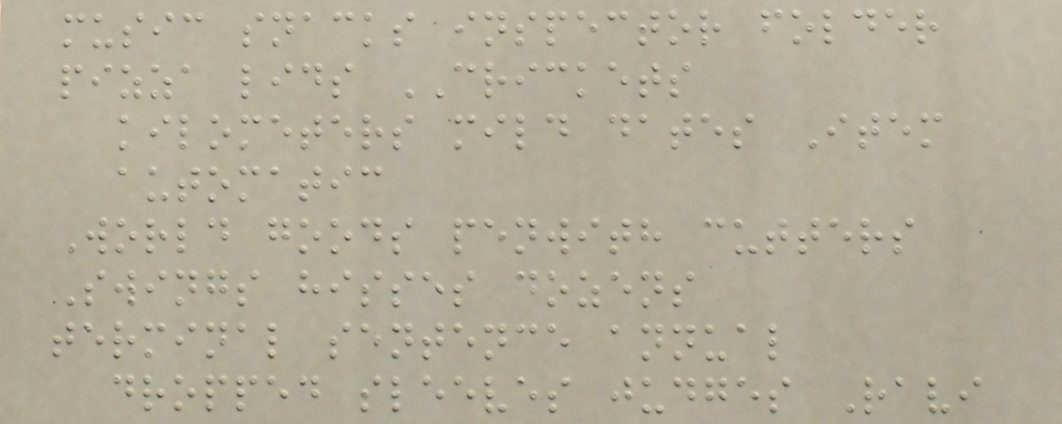music snacks inspector folder
pizza lids CRICKETS
kilometers mild dates Item
automatic
World goods penwith cutters
Swings hisses dozens
terminal sentence annual
dropped sleeves judges Ravi
